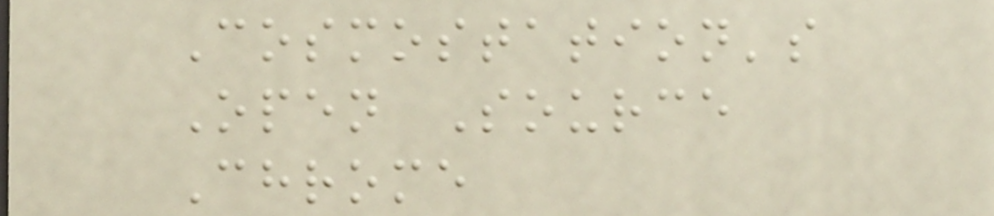Cosmostation's
Open Source
Chrome
